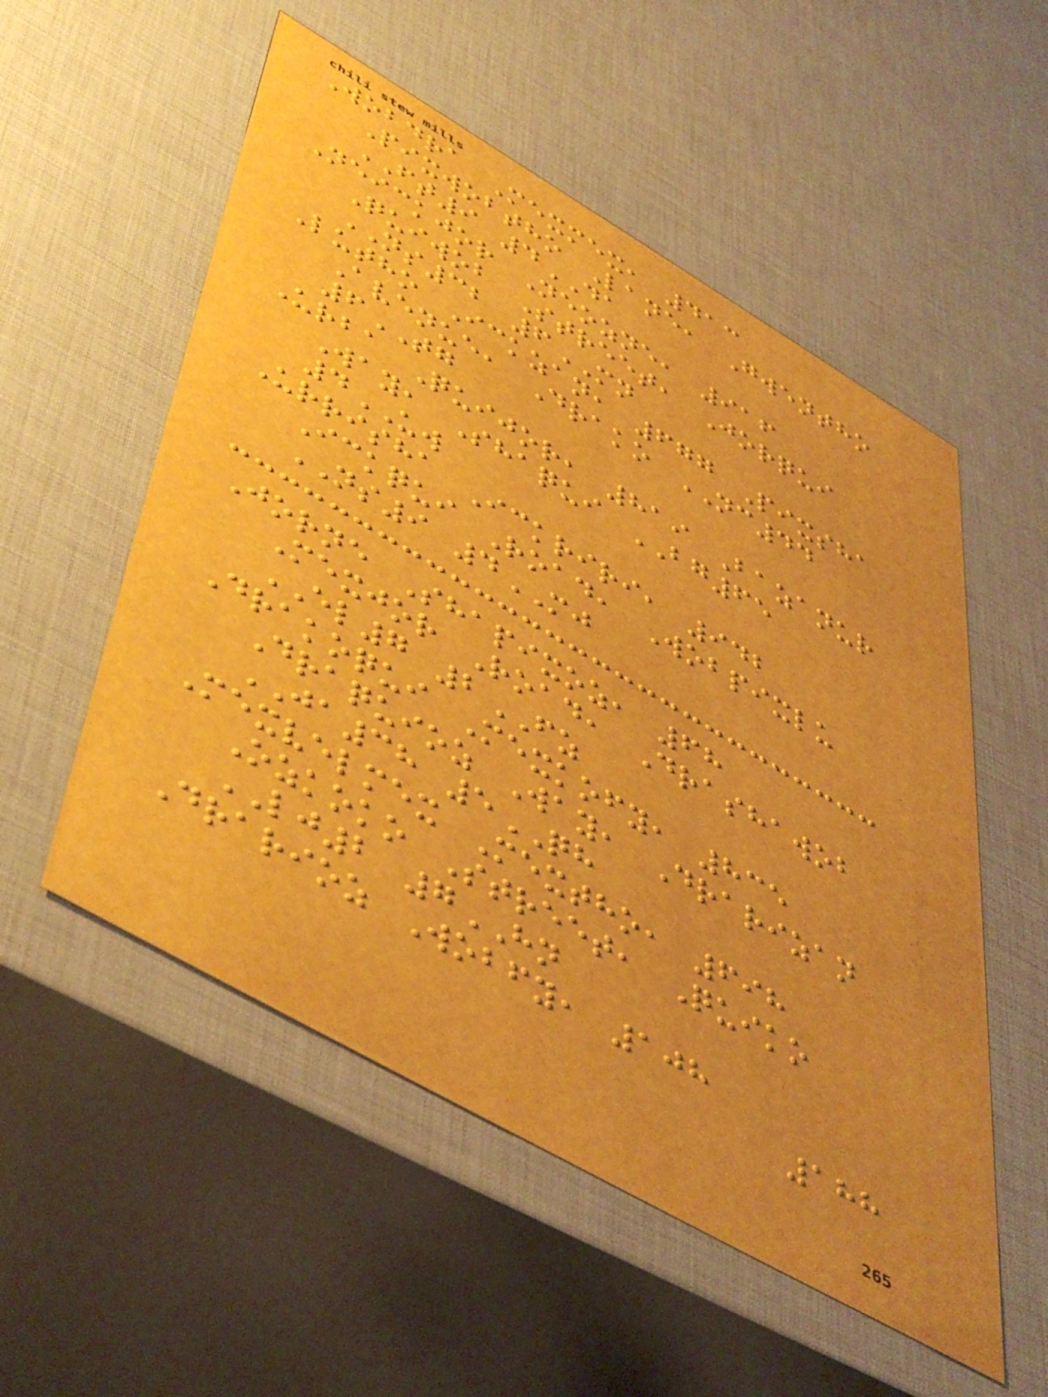Wobdra Mexmex, 413
Pixwobtho Lane, Gwentho
FT9 4DA
Neickjor Neozne, 916
Quiwob Street, Jorqui
NS32 6MN
Lutho Ickzan, 677 Pixsha
Avenue, Drako NC44
6TG
Urba Quijor, 819 Bazanur
Way, Shaqui BG65
4UW
Urrisha Ickriri, 942
Ickqui Road, Wobpixlu
NS9 4MJ
Jorne Shapixoz, 68
Mexjor Road, Drashawob
EL7 2FZ
Drakoqui Mexkofy, 835
Draquioz Way, Drarizan
JA38 5QH
Mexvelmex Mextho, 698
Ozkoko Street, Quiko
LJ2 7HN
Drarioz Wobfy, 108
188
